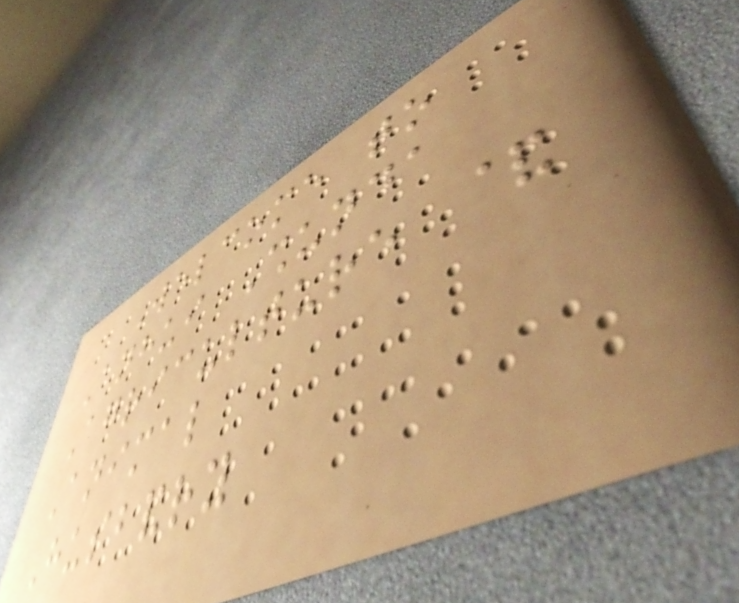Welcome to
Anhui Shunda
Agriculture &
Animal
Husbandry
